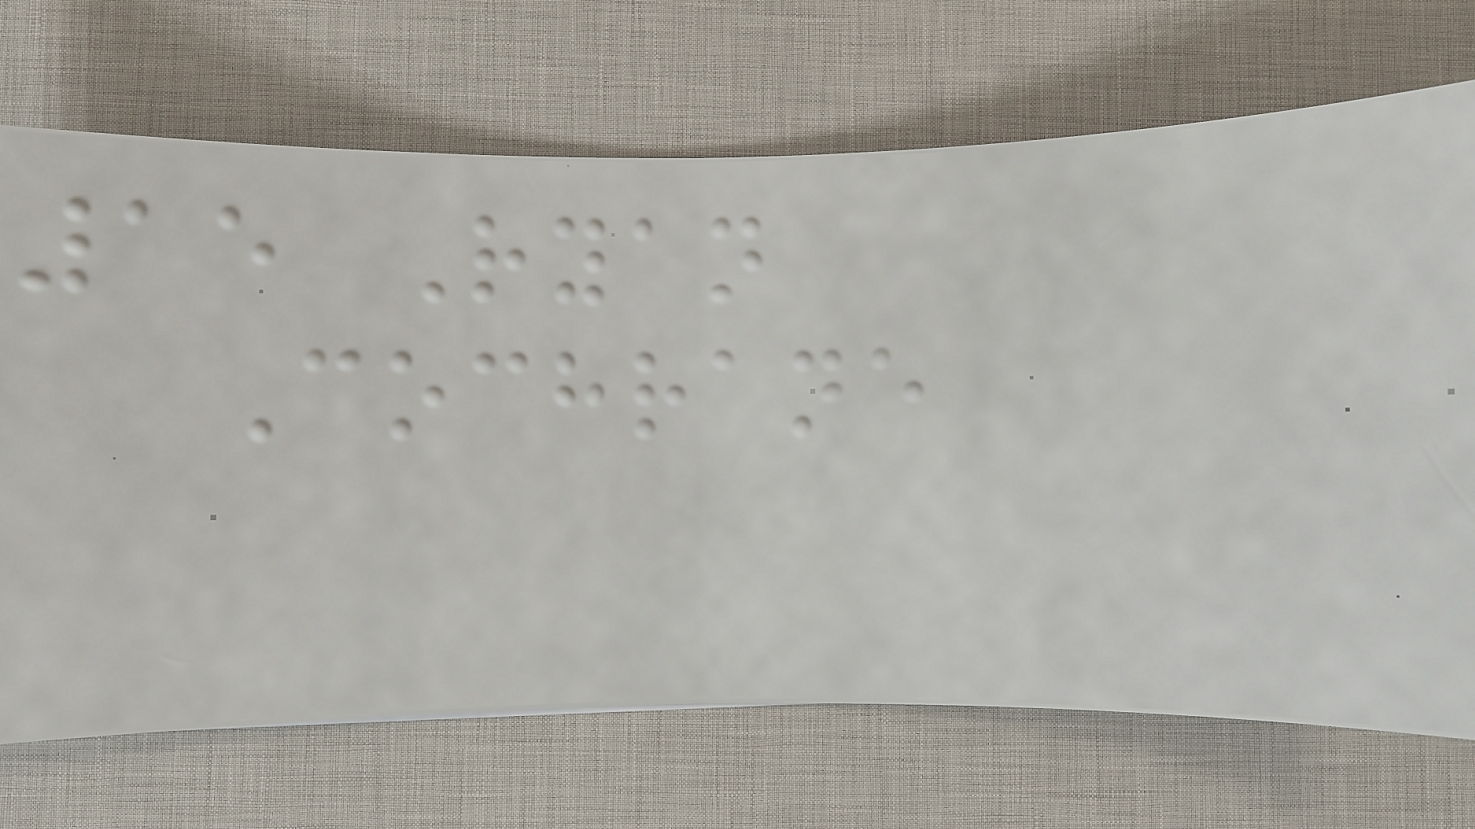15 Ryan
Cochrane
